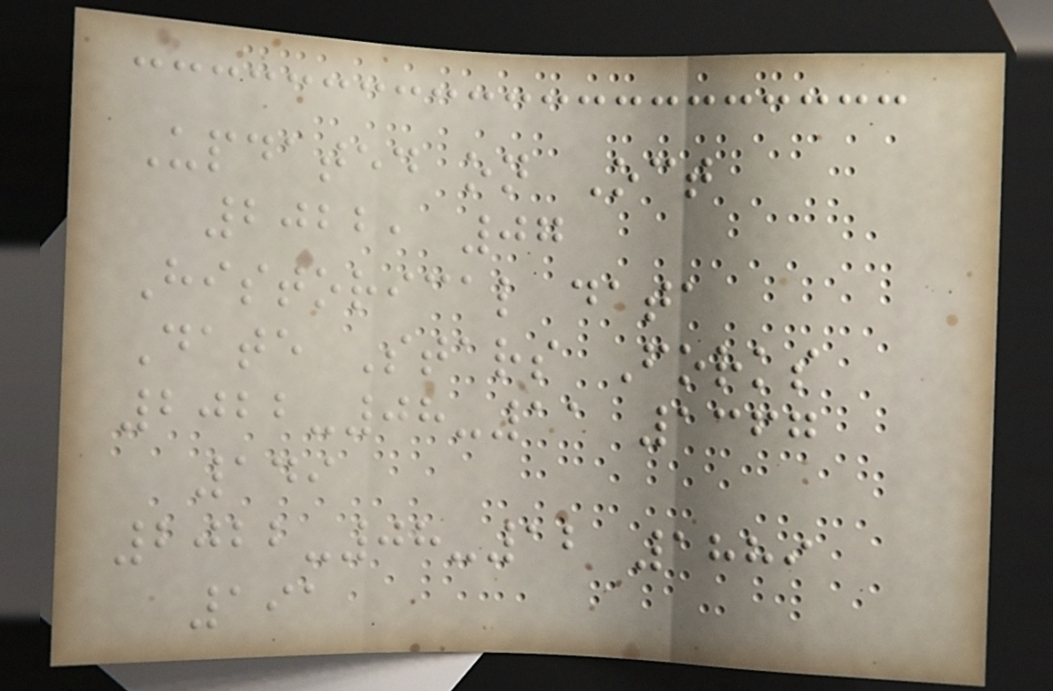Updated on Oct
2022, 07
Historical data
Date Stars Forks
2022-08-11 1367
149
2022-08-12 1889
191
